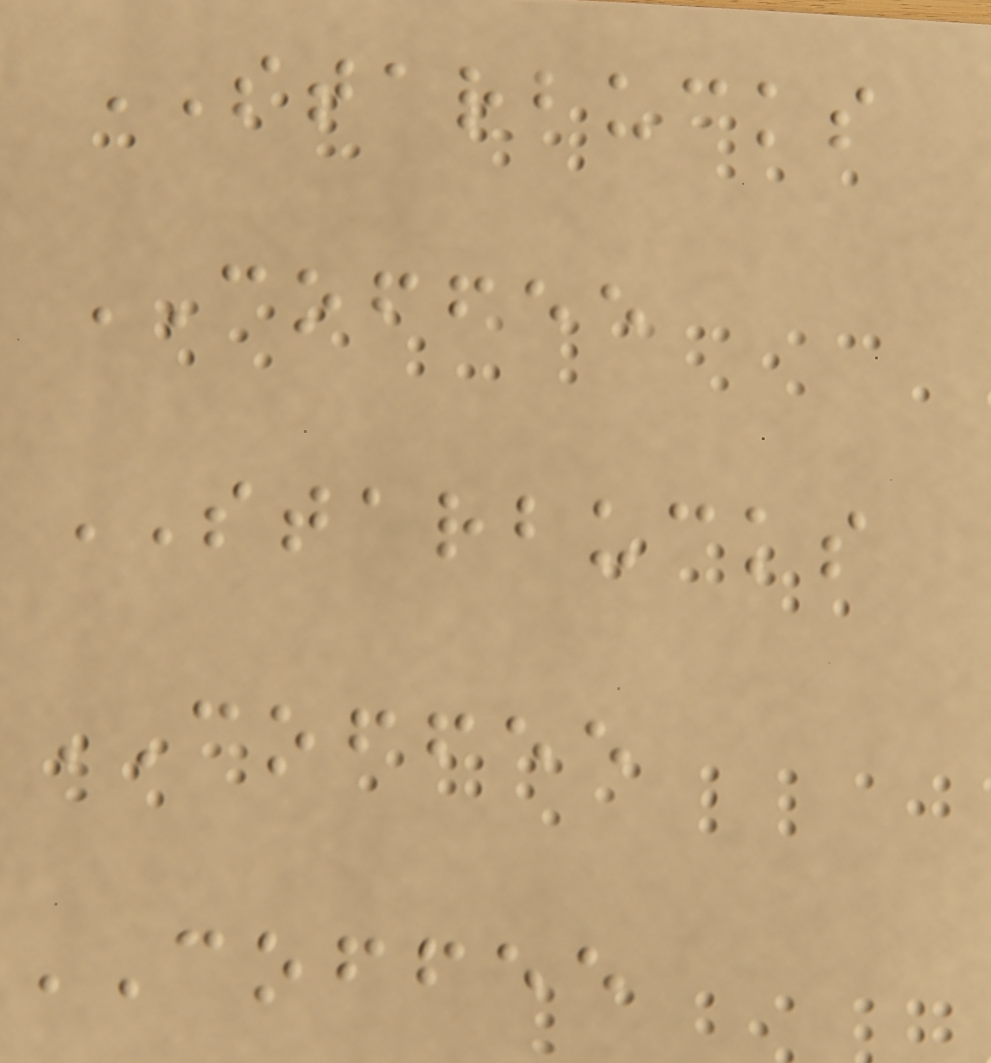STARBUCKS
COFFEE
STARBUCKS
COFFEE
COFFEE
